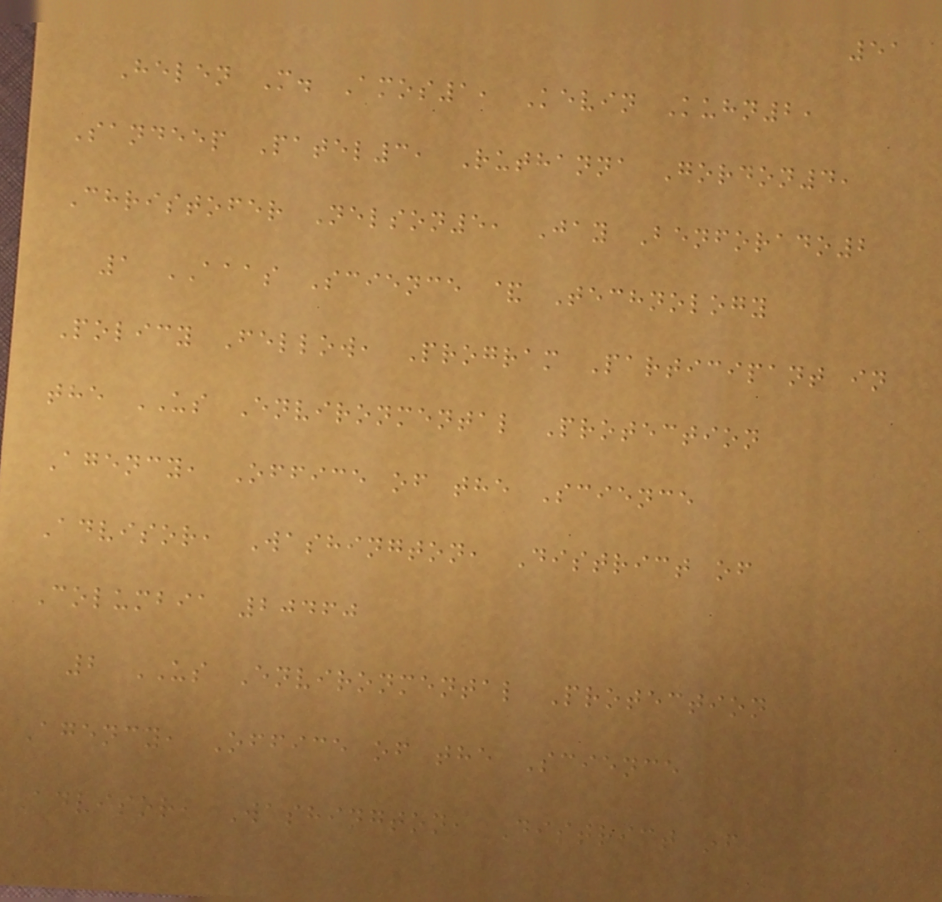51
Helen M. Amos1, Kevin Kuhn2,
Sandeep Patel3, Ruthanna Gordon4,
Christofer Nelson5, Jay Benforado2
1 AAAS Science & Technology
Policy Fellow, Program Participant in
the US Environmental Protection
Agency, Office of the Science
Advisor, Washington, District of
Columbia 20460
2 US Environmental Protection
Agency, Office of the Science
Advisor, Washington, District of
